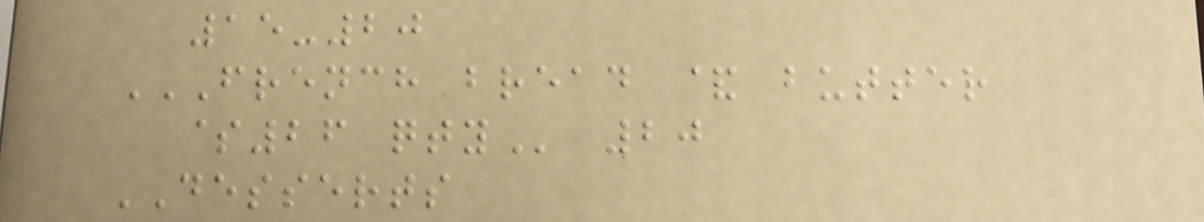15-20
FRENCH BREAD & BUTTER
$26 QTY 20
DESSERTS
